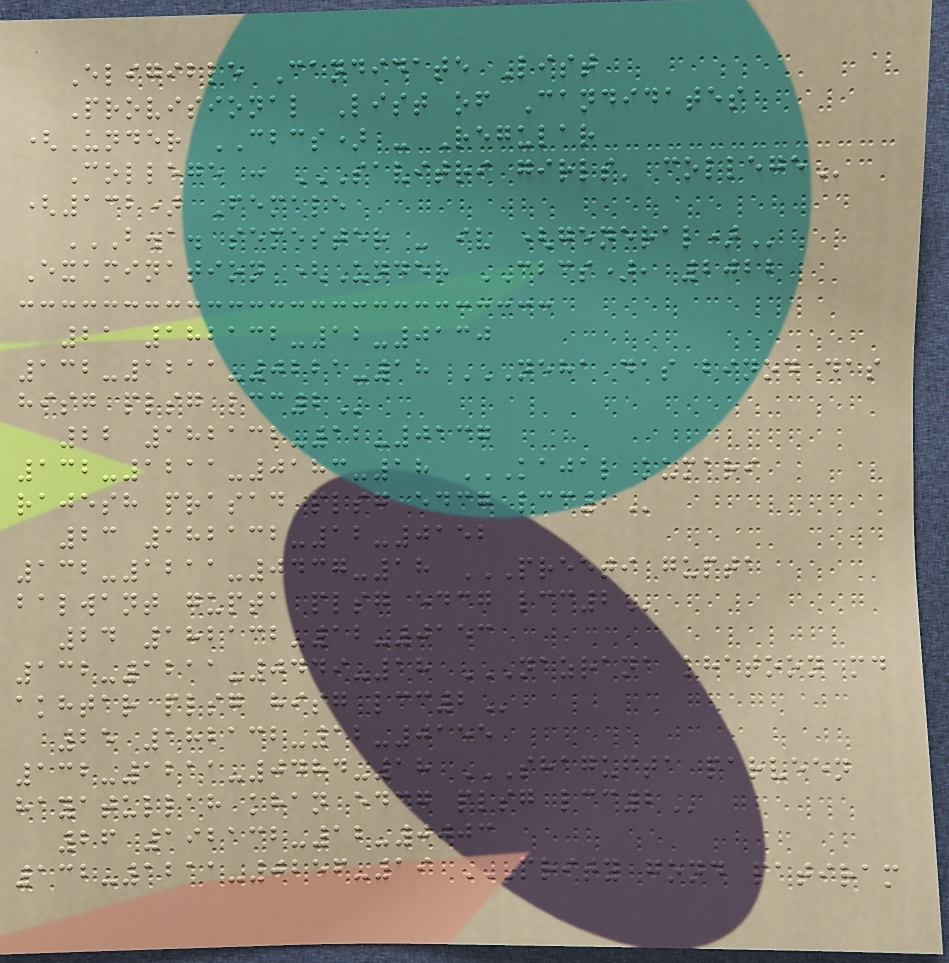Eligible Candidate List
Provisional List of Candidates
(Under CBCS) - Regular
College : SAVITRI GIRLS' COLLEGE
(132) Female
B.A. SEMESTER - IV (GENERAL)
Examination (Under CBCS), 2022
21 182132-12-0130
132-1211-0221-18 NEHA DAS BINOD DAS
HISG PLSG LCC2
22 182132-12-0137
132-1211-0183-18 KAJAL KUMARI
RAJESH PRASAD PLSG EDCG LCC2
23 182132-12-0152
132-1211-0437-18 PREETI GUPTA
BALWANT GUPTA PLSG EDCG LCC2
24 182132-12-0153
132-1211-0449-18 NAZRANA KHATOON MD
AKHTAR PLSG HISG LCC2
25 182132-12-0155
132-1211-0484-18 SHAGUFTA PARVEEN
HAYATULLAH KHAN EDCG PLSG LCC2
26 192132-12-0003
132-1211-0256-19 PRITY GOND PATIRAM
